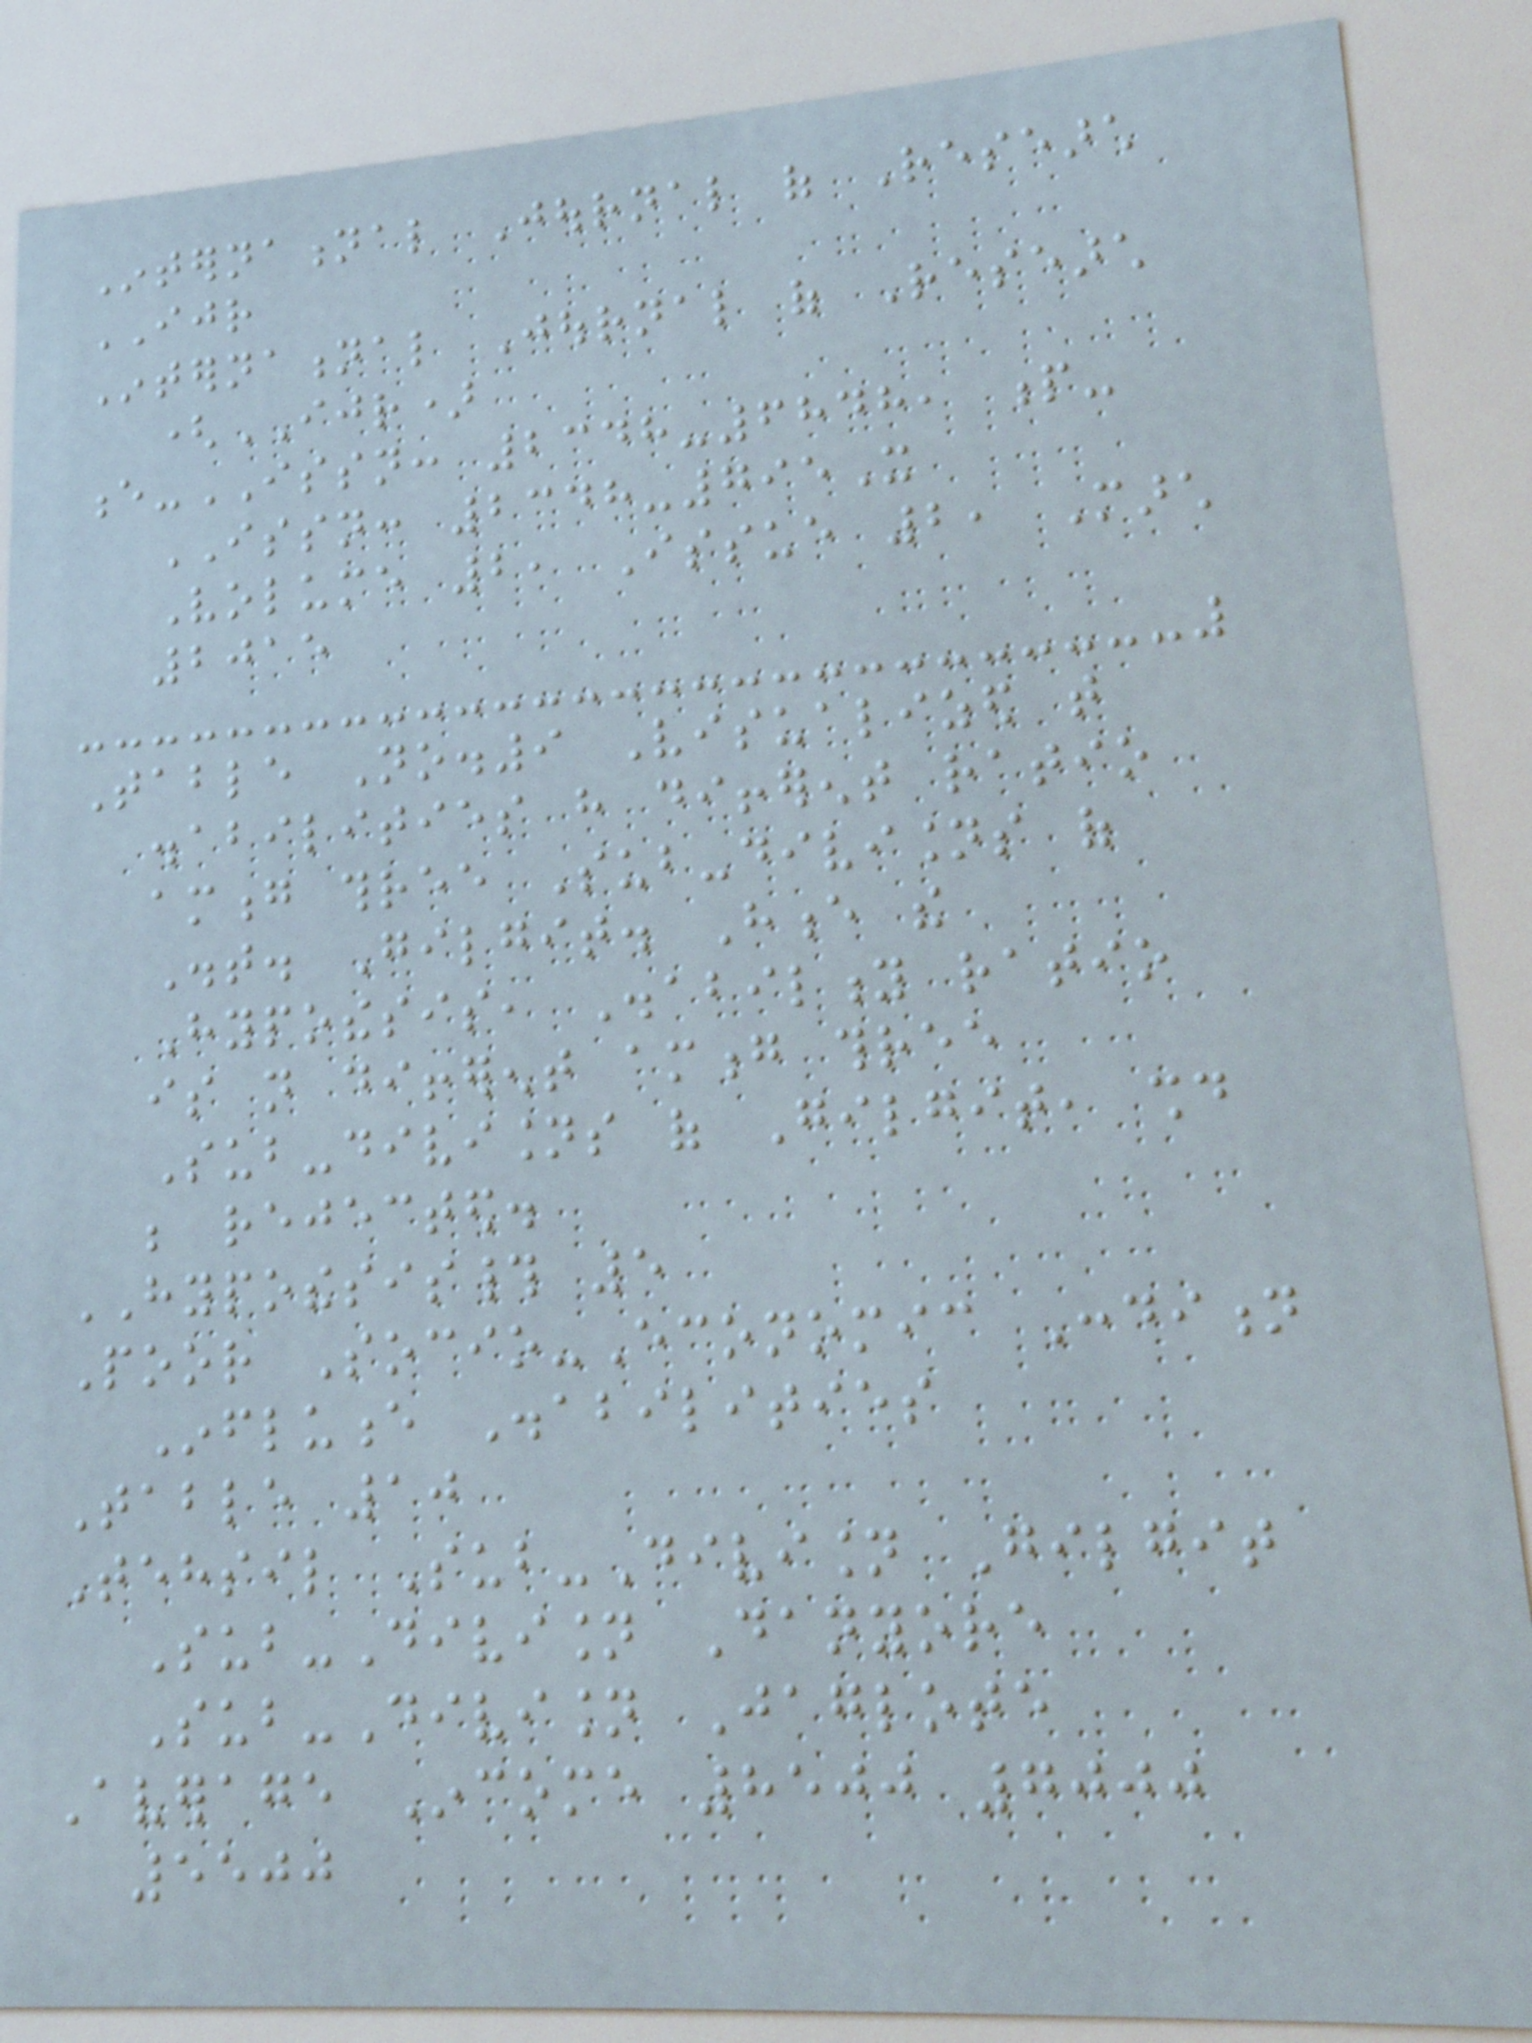International Journal of Research
IJR
International Journal of Research
(IJR)
e-ISSN: 2348-6848, p-
ISSN: 2348-795X
Volume 2, Issue 2, March
2015
Table No.9 Visualized that
disabilities have different ratio
among three Sub-divisions of
Dist. Gilgit. Hence the
Hypothesis, Disability ratio
is not different among three
Sub-divisions of Gilgit, should
be rejected.
HYPOTHESIS# 5
Poor Socio-Economic Condition
Influence Disabilities
Table 10
Tehsil Sub-Division Gilgit
Sub-Division Danyore
Sub-Division Jaglote
Average Income 8500 7000
5500
